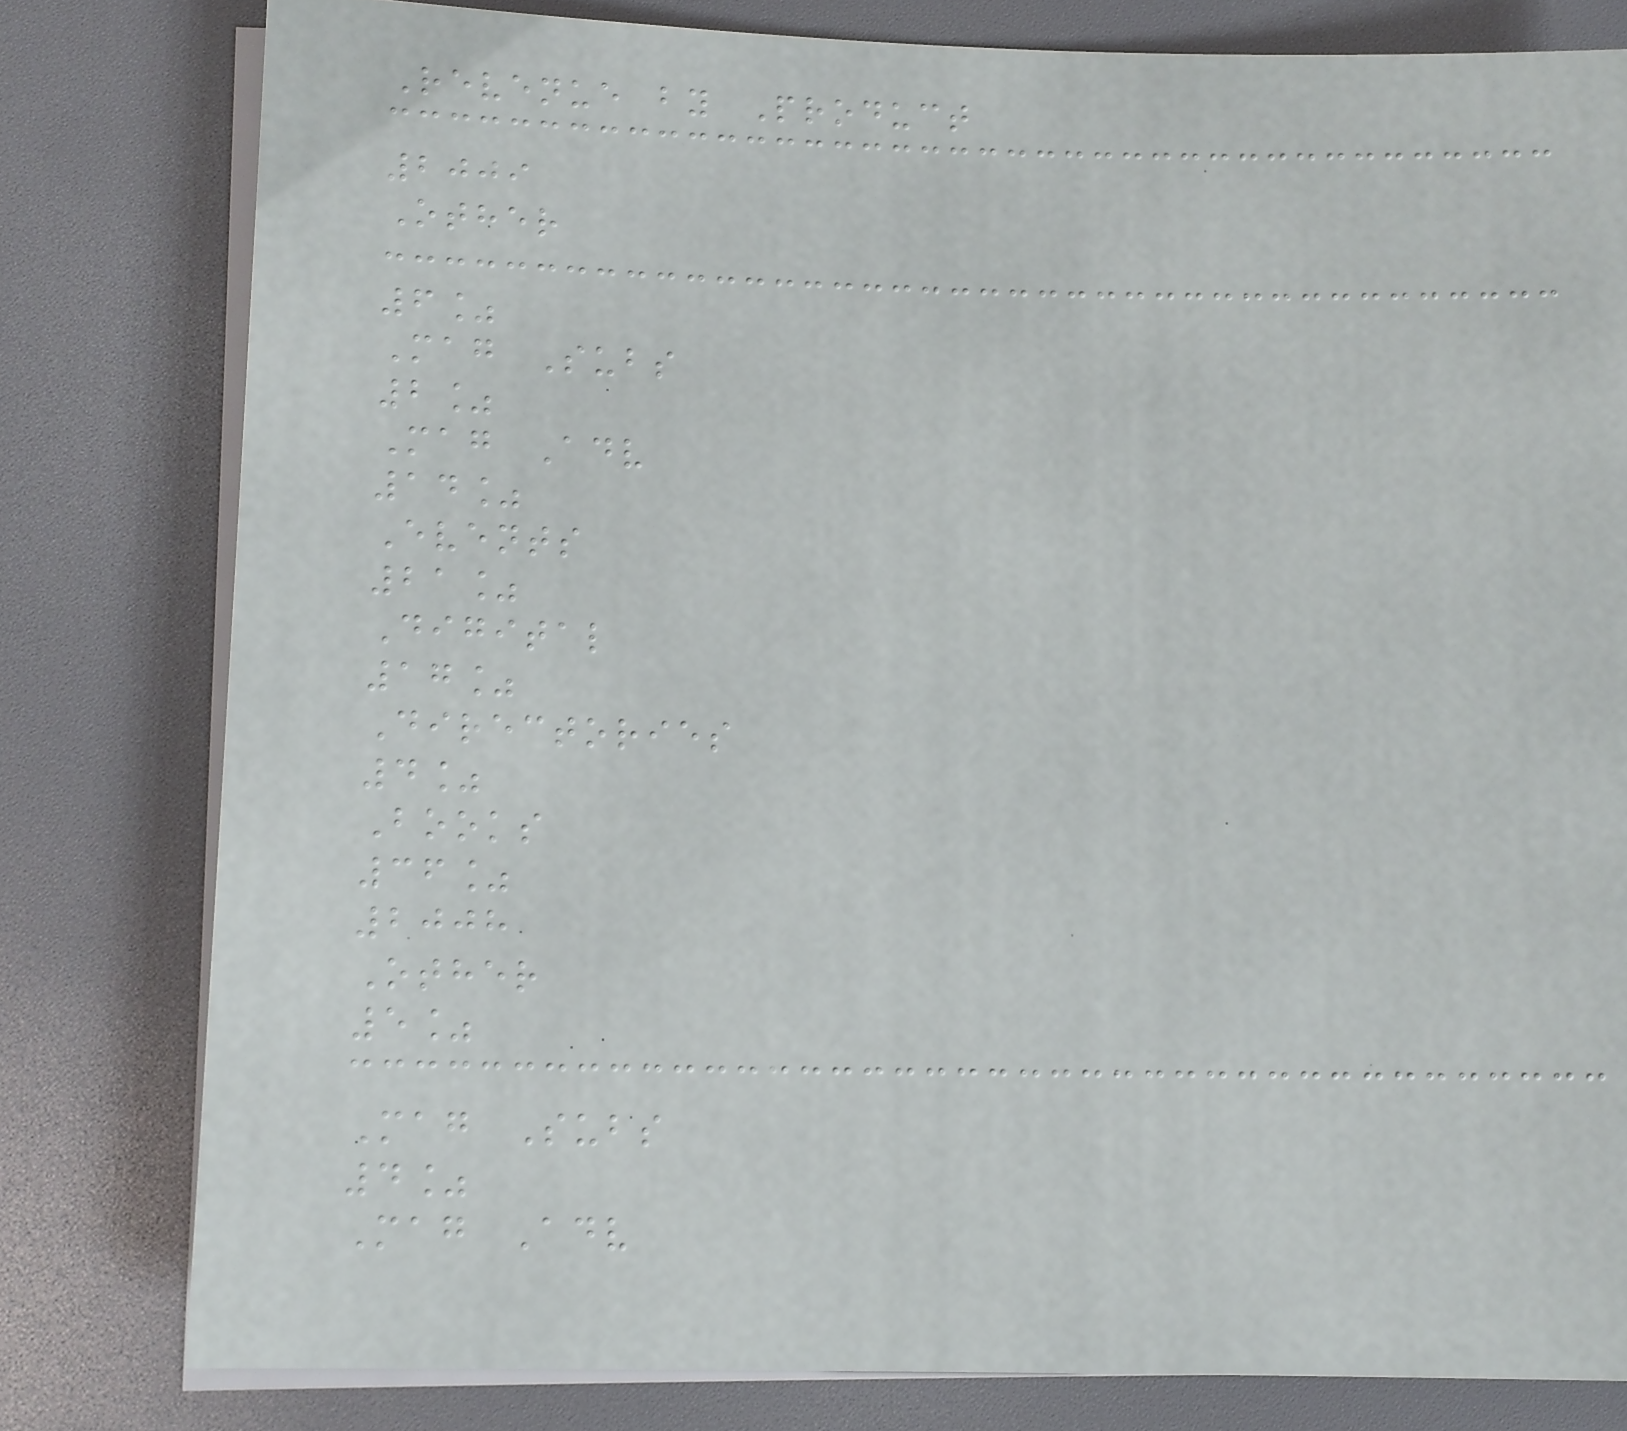Revenue by Product
2009
Other
6%
Mag Subs
2%
Mag Adv
14%
Events
21%
Digital
17%
Directories
4%
Books
36%
2008
Other
5%
Mag Subs
4%
Mag Adv
